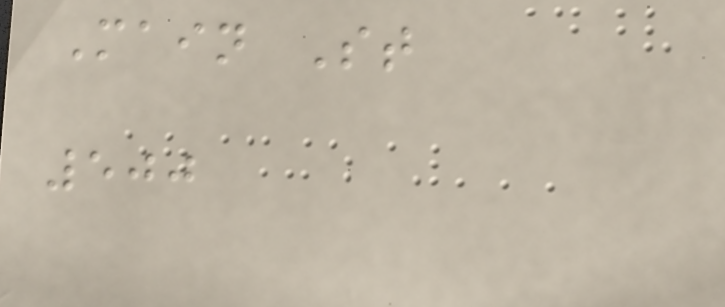Main St
500
